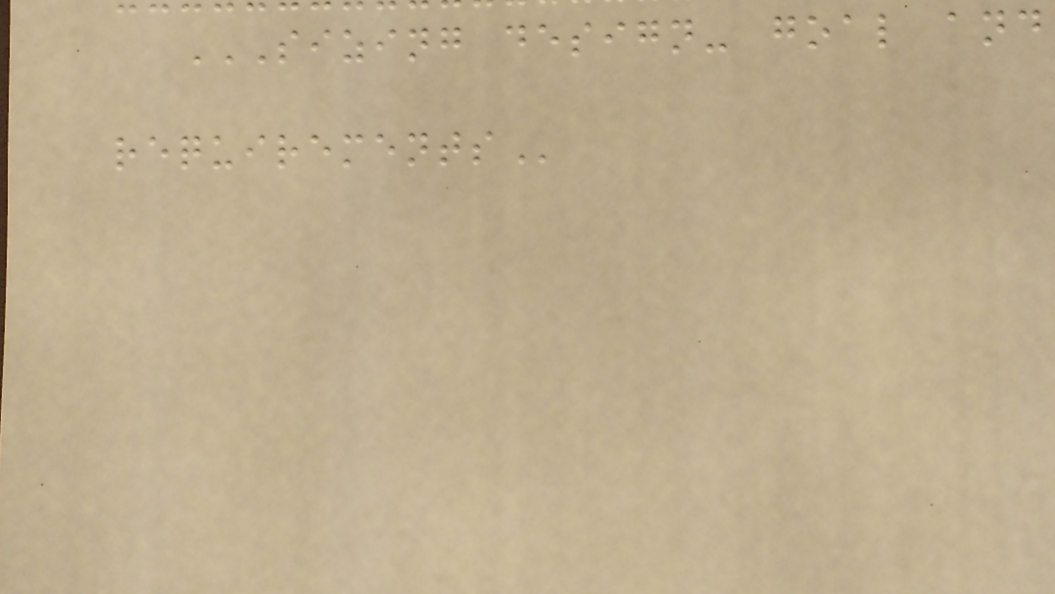SIZING DESIGN- GOAL AND
REQUIREMENTS
